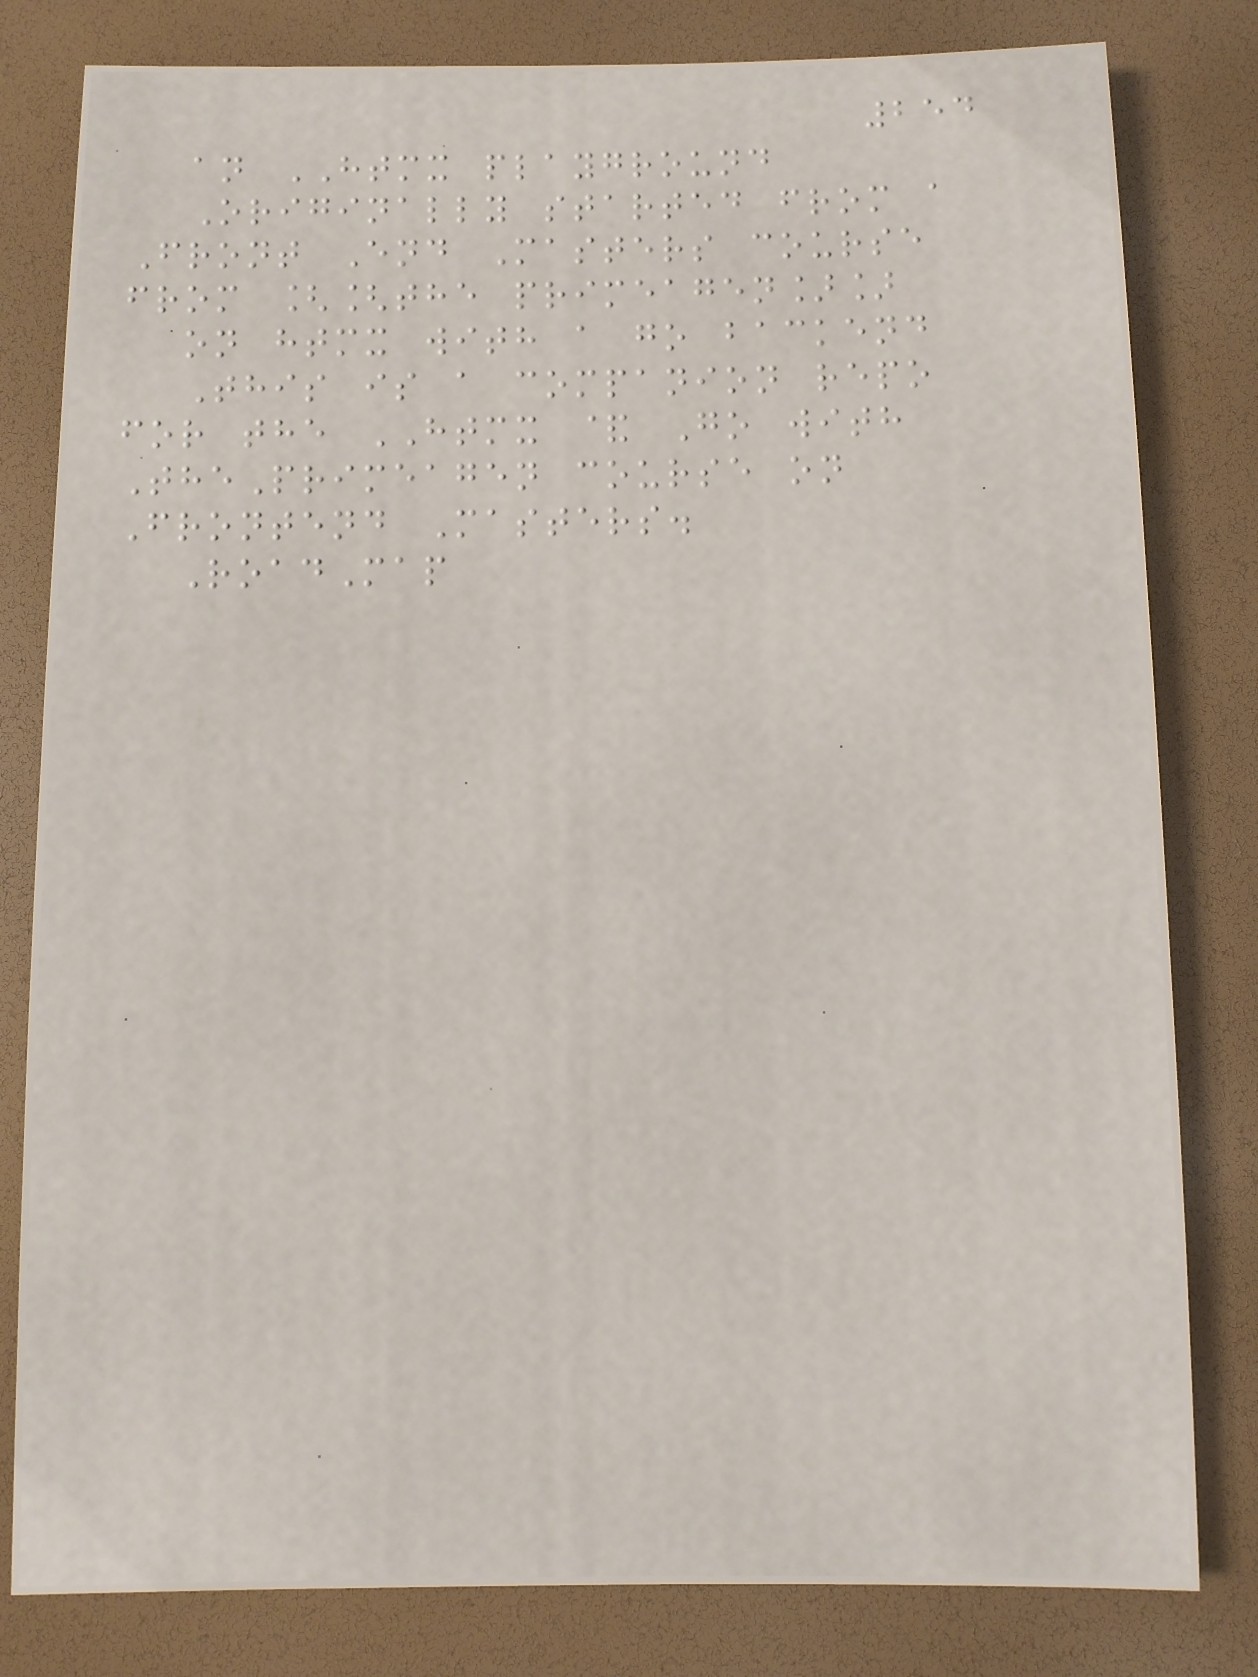254
an HTMX playground
Originally started from a
Front End Masters course
from [[the primeagen]]
on htmx with a go backend
This is a companion repo
for the HTMX & Go with
ThePrimeagen course on
Frontend Masters.
RoadMap
